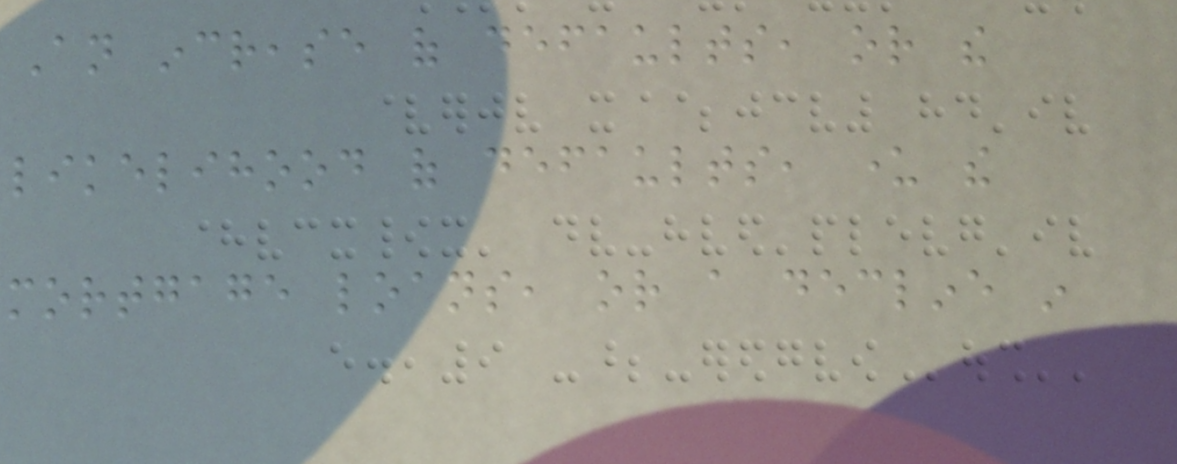An increase of defaults, or the
likelihood of defaults, under the
mortgage loans, or a decline in
